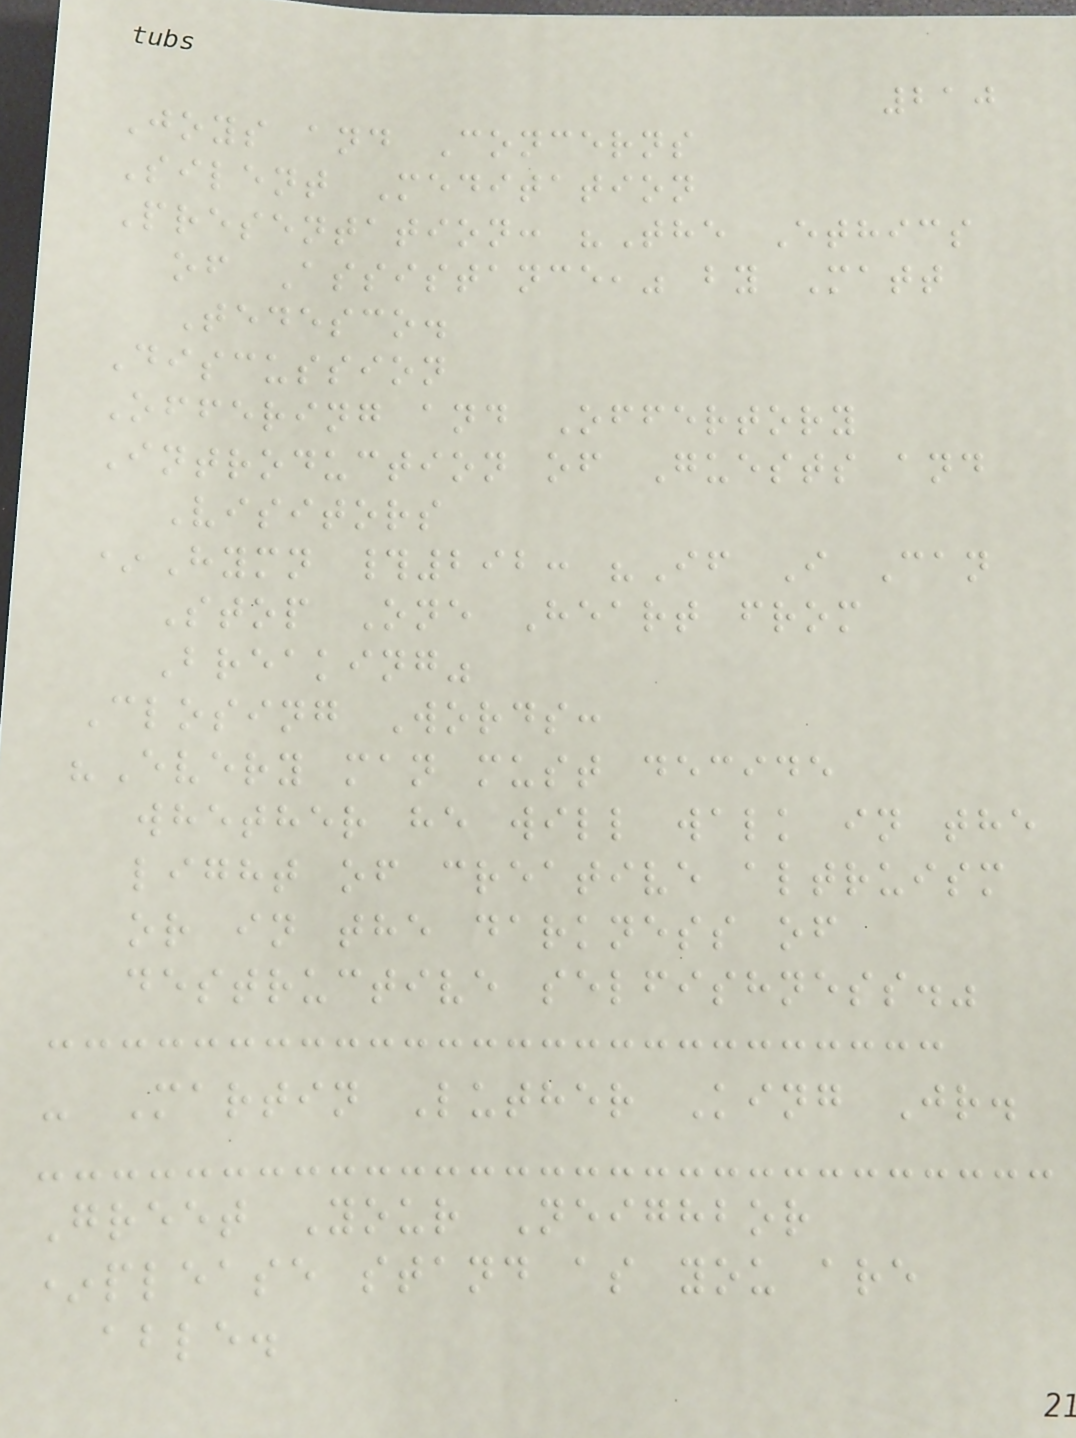210
Joys and Concerns
Silent Meditation
Presentation: "The Ethics
of Assistance," by Matt
Tedesco.
Discussion
Offering and Offertory
Introduction of Guests and
Visitors
*Hymn #292: "If I Can
Stop One Heart from
Breaking"
Closing Words:
"Every man must decide
whether he will walk in the
light of creative altruism
or in the darkness of
destructive selfishness."
- Martin Luther King Jr.
Greet Your Neighbor
*please stand as you are
able.
